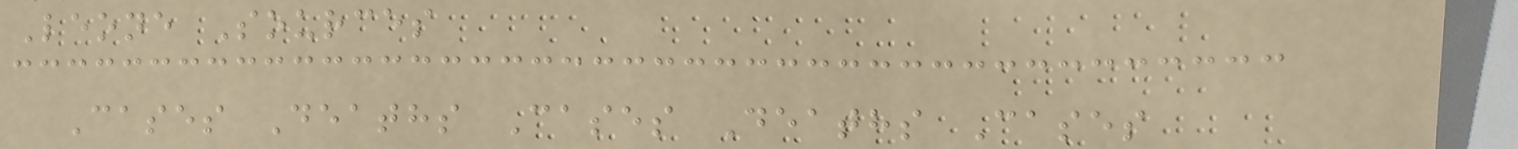Leone Sources
Cases Deaths Cases Deaths Cases
